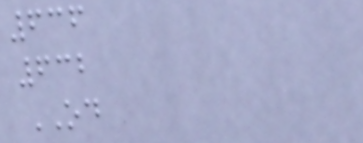636
632
OD
